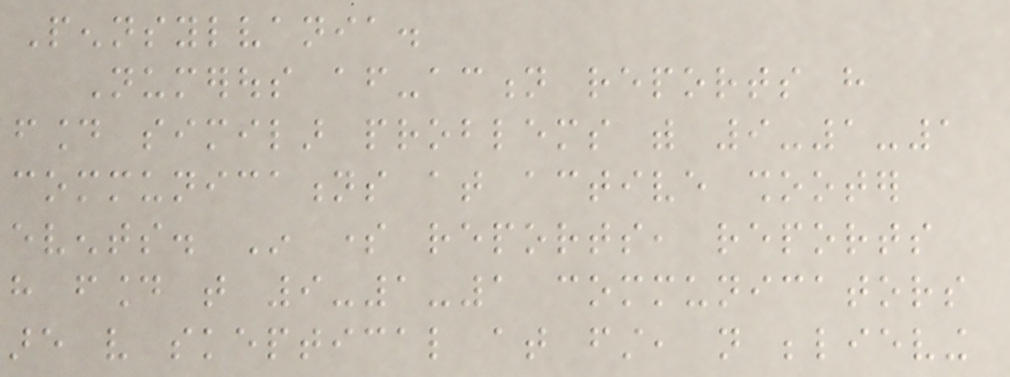Pennsylvania.
Numerous after-action reports have
found similar problems with 9-1-1
communications at active shooter
events. In some reports, reports
have found that 9-1-1 communicators
are very skeptical at first, not believing
